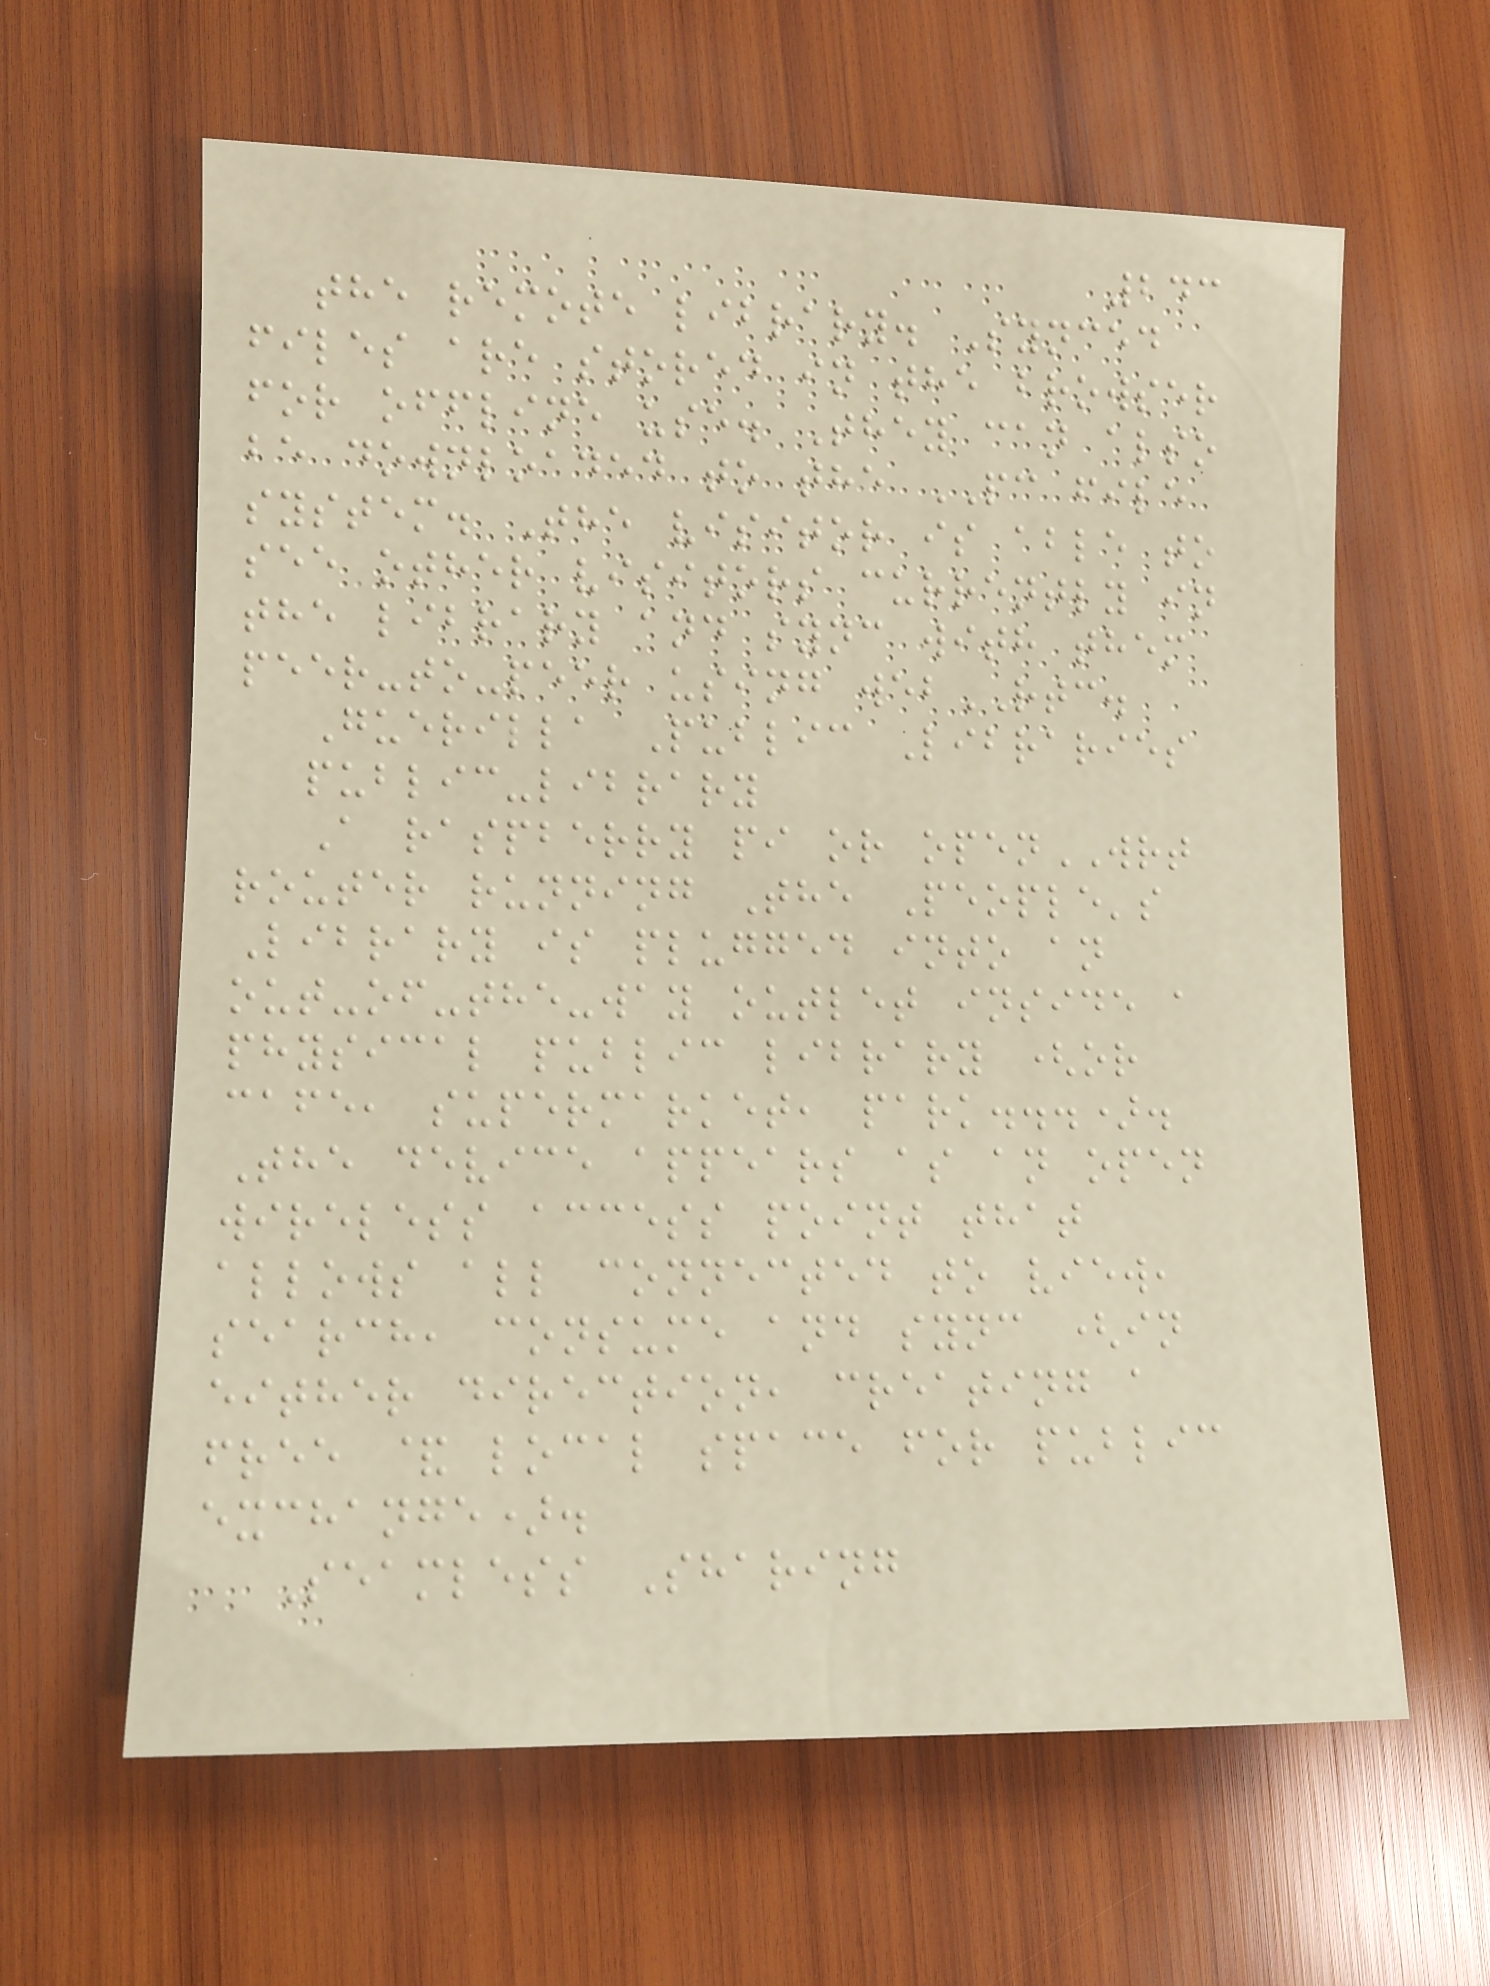243
the remote library. Synced
files are stored in the browser
for offline use. They can also
be downloaded to the PC file
system. The visitor is able to
see other visitors currently in
the library and sync with them
peer-to-peer using webRTC.
Guerilla Public Libraries
public-library
A raspberry pi or openWRT
router running The People's
Library is plugged into an
out-of-the-way outlet inside a
physical public library (or
cafe, supermarket, park...).
The device appears as an open
wireless access point that
allows all connected to view,
search, consume and sync (in
either direction, creating a
free & local space for public
exchange).
Seamless Sharing
